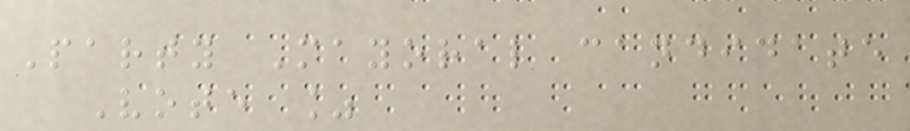Party Mayoral candidate
Vote %
